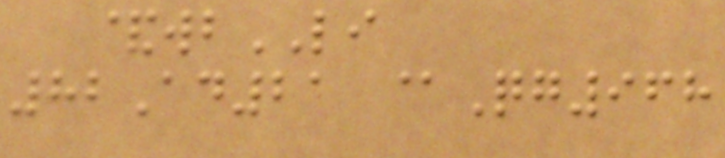&wbLI
82Ad21 @Qg968
